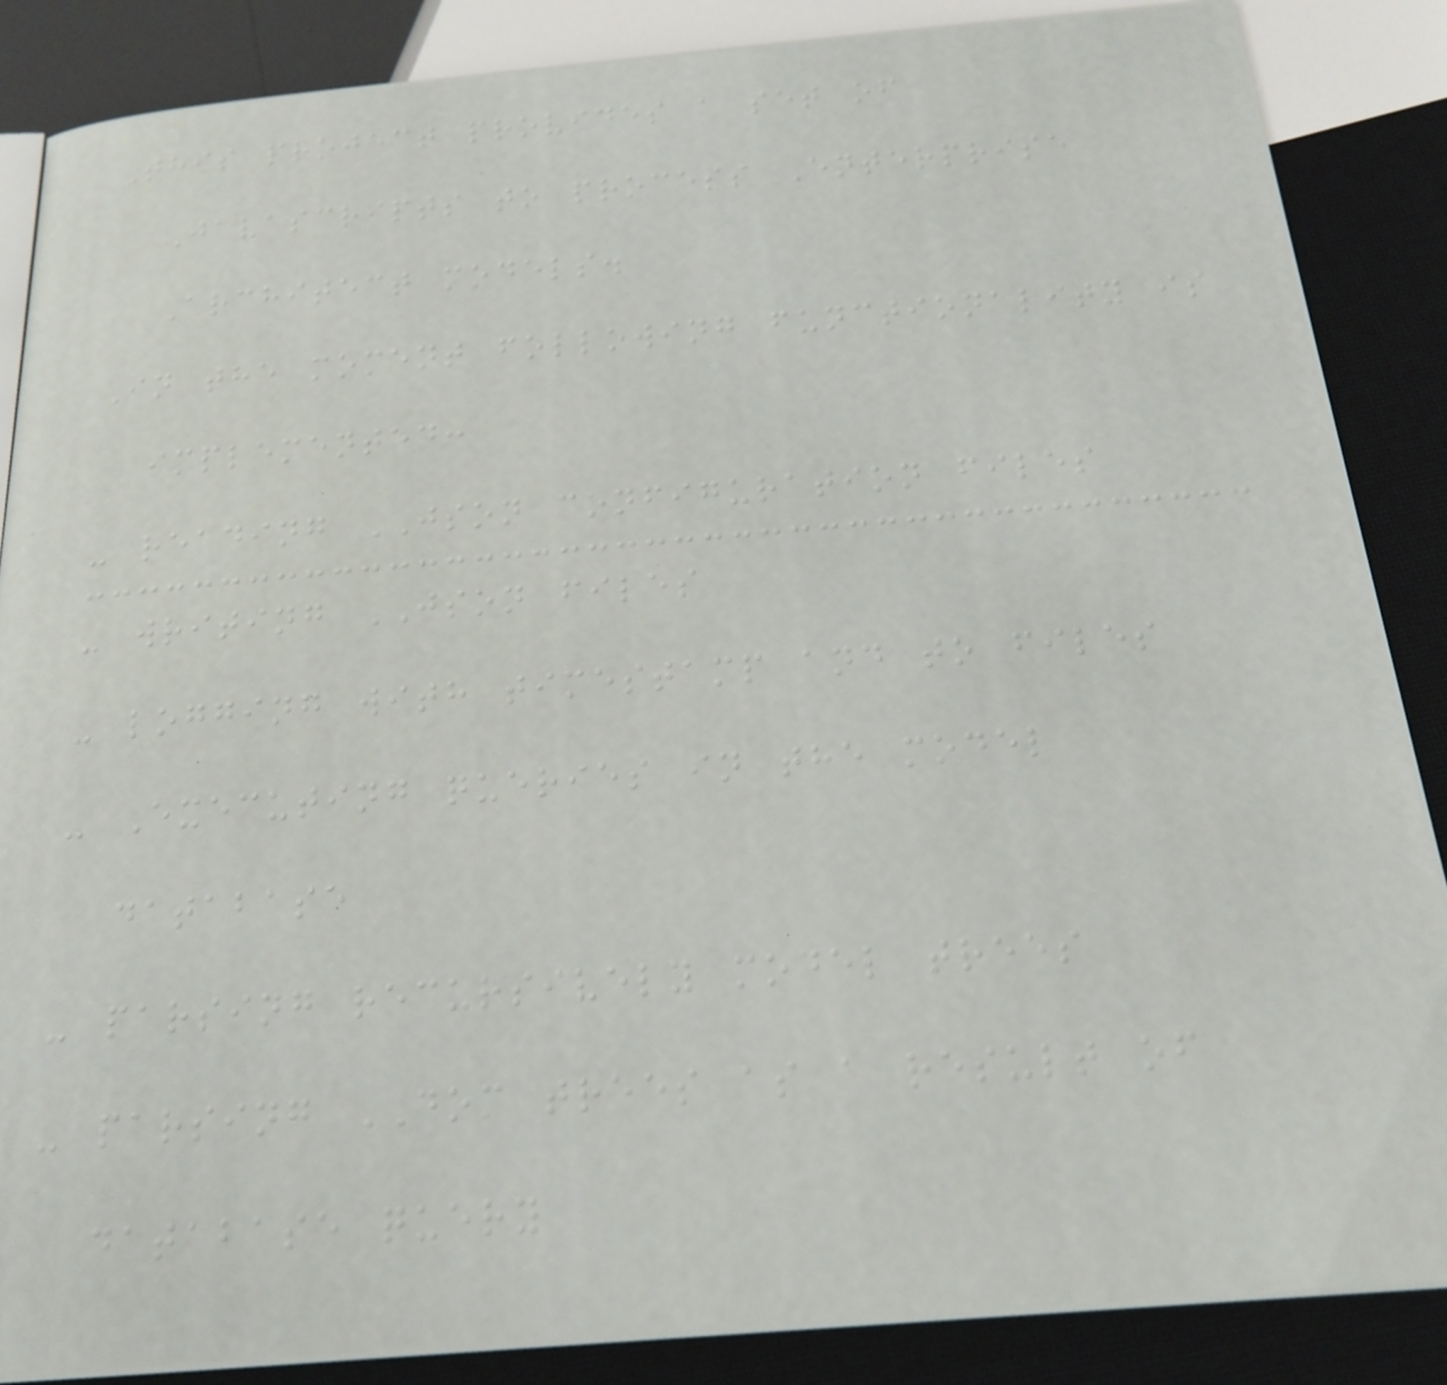This project provides a set of
Javascripts to process Enterprise
Architect models.
In the moment following functionality is
implemented:
- reading JSON configuration files
- writing JSON files
- logging with timestamp and to files
- Executing queries in the model
database
- parsing recursively model trees
- parsing DOM trees as a result of
database query
